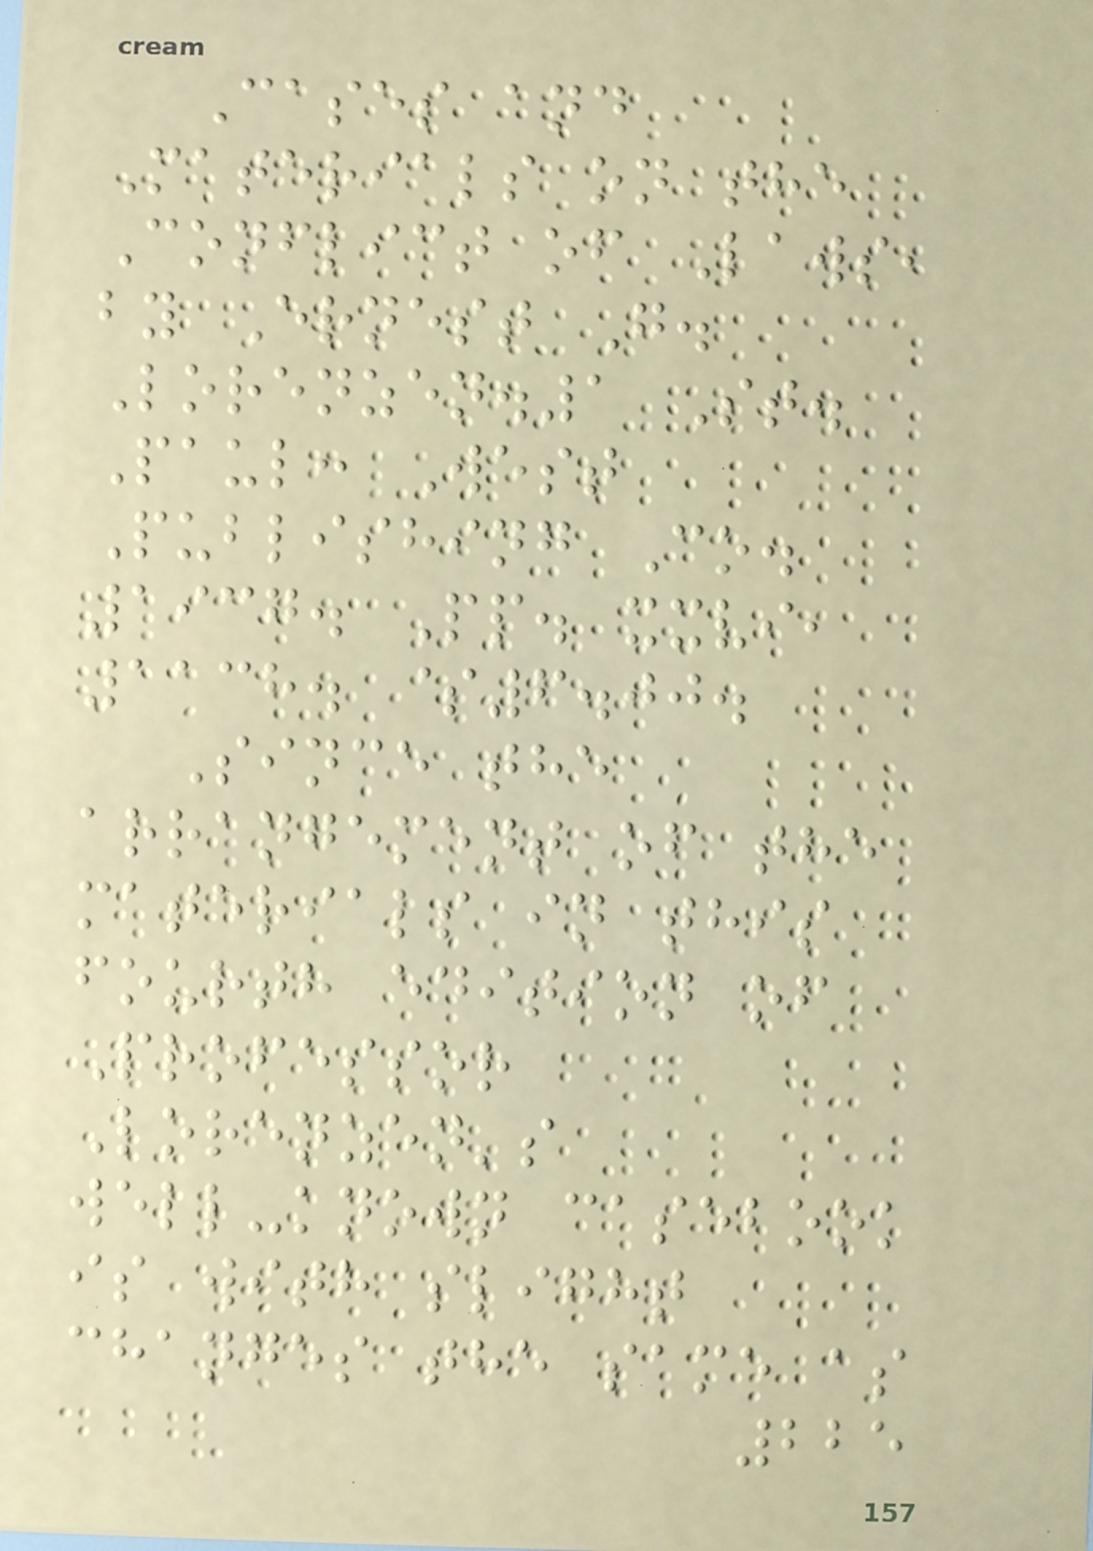Cases and
Materials on the
Conflict of Laws,
by Ernest G.
Lorenzen.1 St.
Paul: West
Publishing Co.
1937. Pp. xxvi,
1138. $6.00.
Since the
arrangement of the
materials in this
fourth edition of
Professor
Lorenzen's
well-known casebook
is with slight
changes the same as
225
